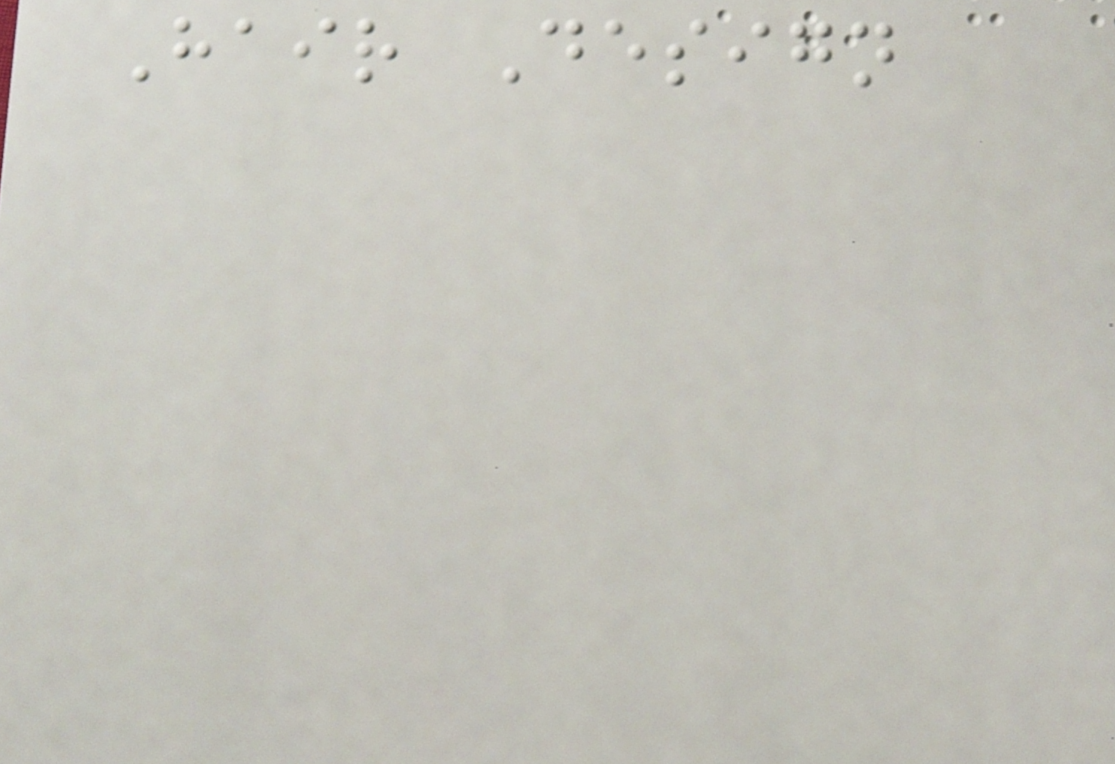Hair Design
